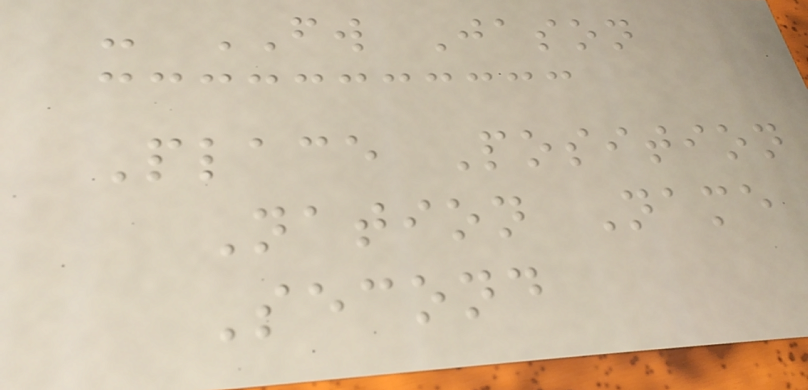- FW Jason
Place Position
Nation Name
Second
